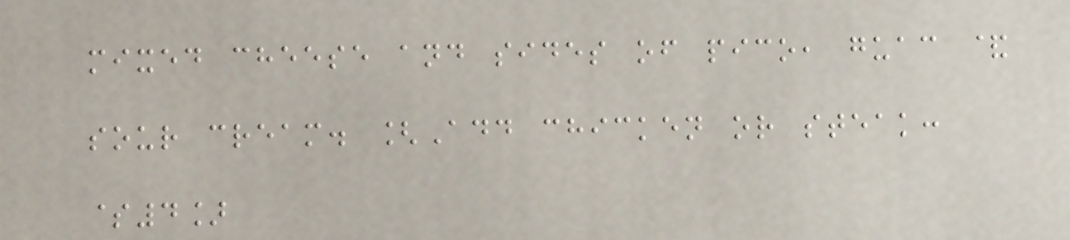mixed cheese and sides of pico, guac &
sour cream. [Add chicken or steak:
$4]
